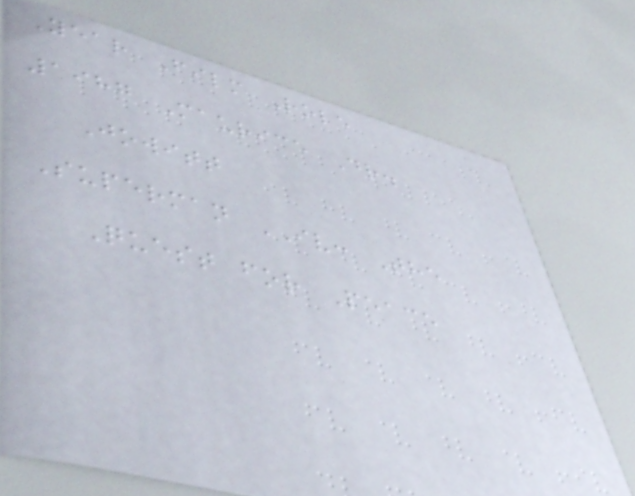Year Film Role
1987 Maurice Dr.
Jowitt
Superman IV: The
Quest for Peace
